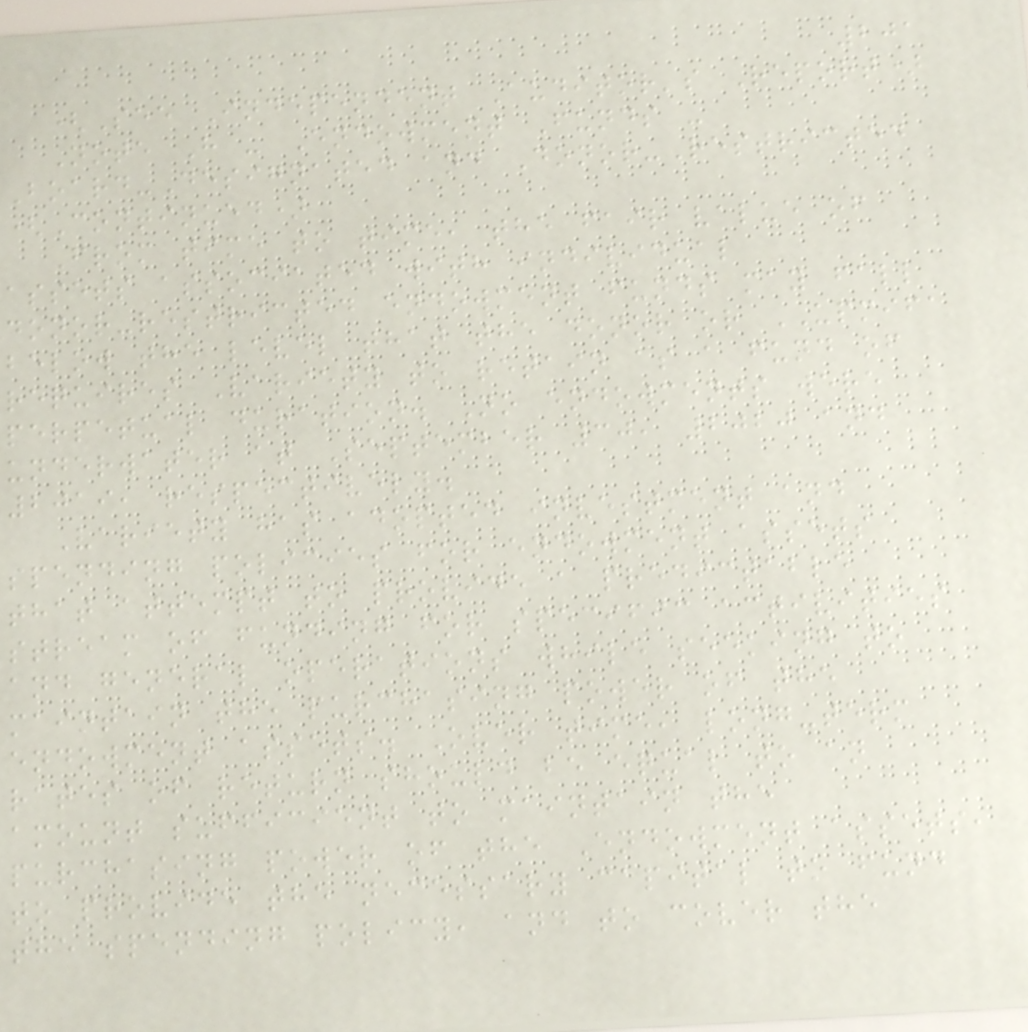201
(See Independent Auditor's Report)
Note H - Endowment Funds -
Board-Designated and Donor-Restricted
(Continued)
From time to time, the fair value of
assets associated with individual
donor-restricted endowment funds may fall
below the level that the donor or UPMIFA
requires Variety to retain as a fund of
perpetual duration. No endowments were
underwater at September 30, 2020 and
2019, respectively.
Variety has adopted investment and
spending policies for endowment assets
that attempt to provide a predictable
stream of funding for specific activities
and general operations while seeking to
maintain the purchasing power of the
endowment assets. Over time, long-term
rates of return should be equal to an
amount sufficient to maintain the
purchasing power of the Endowment assets,
to provide the necessary capital to fund
the spending policy, and to cover the
